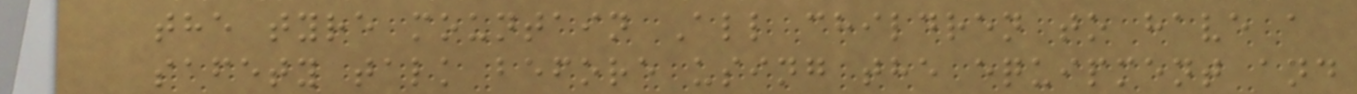the tyre mountain All children to have a
safety talk before using the equipment and
